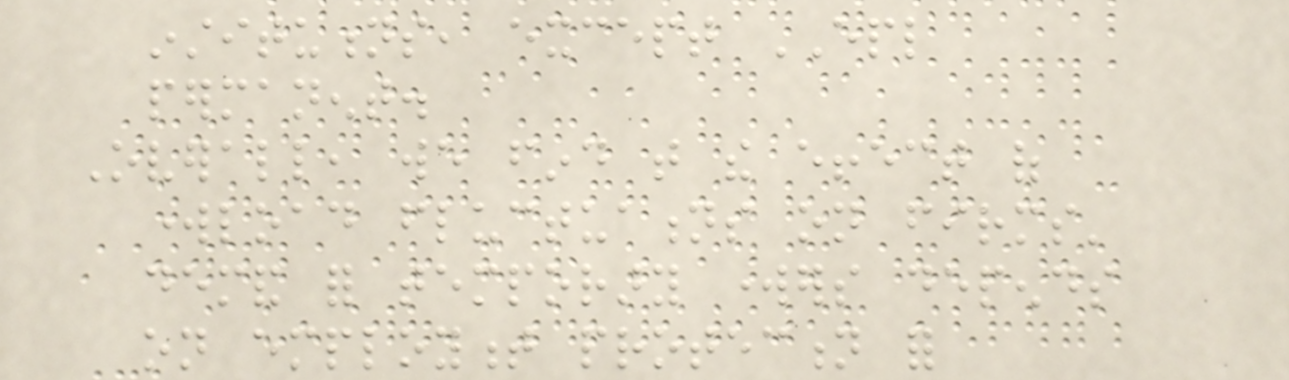institutions, except EPL
permanent.
Overall, we find that the effect of
workload fluctuations on firms'
demand for temporary workers depends
on employment protection for
